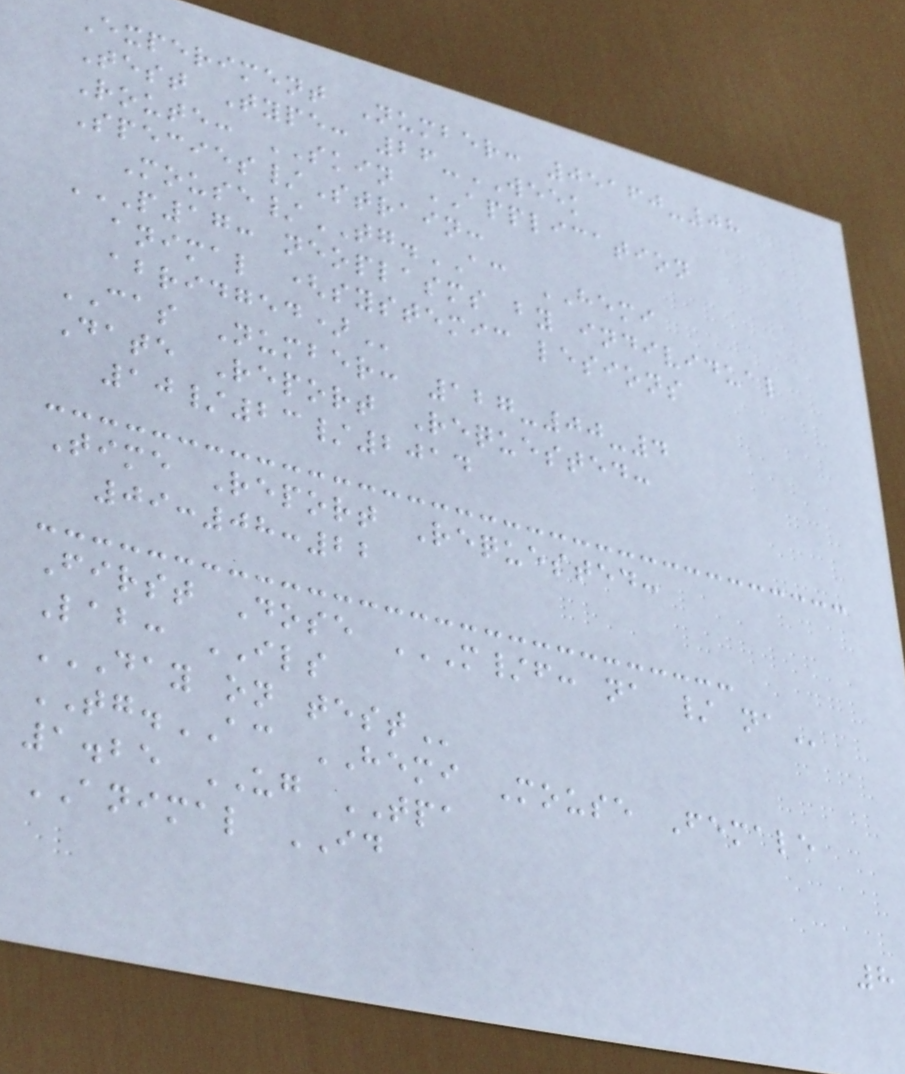Experiment Number: 05160-08
Test Type: 26-WEEK
Route: SKIN APPLICATION
Species/Strain:
Mouse/TG.AC HEMI
P17: NEOPLASMS BY INDIVIDUAL
ANIMAL (SYSTEMIC LESIONS
ABRIDGED)
CAS Number: 127-00-4
Date Report Requested:
10/23/2014
Time Report Requested:
09:08:22
First Dose M/F: NA / NA
Lab: ILS
DAY ON TEST
TG.AC HEMI Mouse Female
1.25 UG TPA
ANIMAL ID
8
